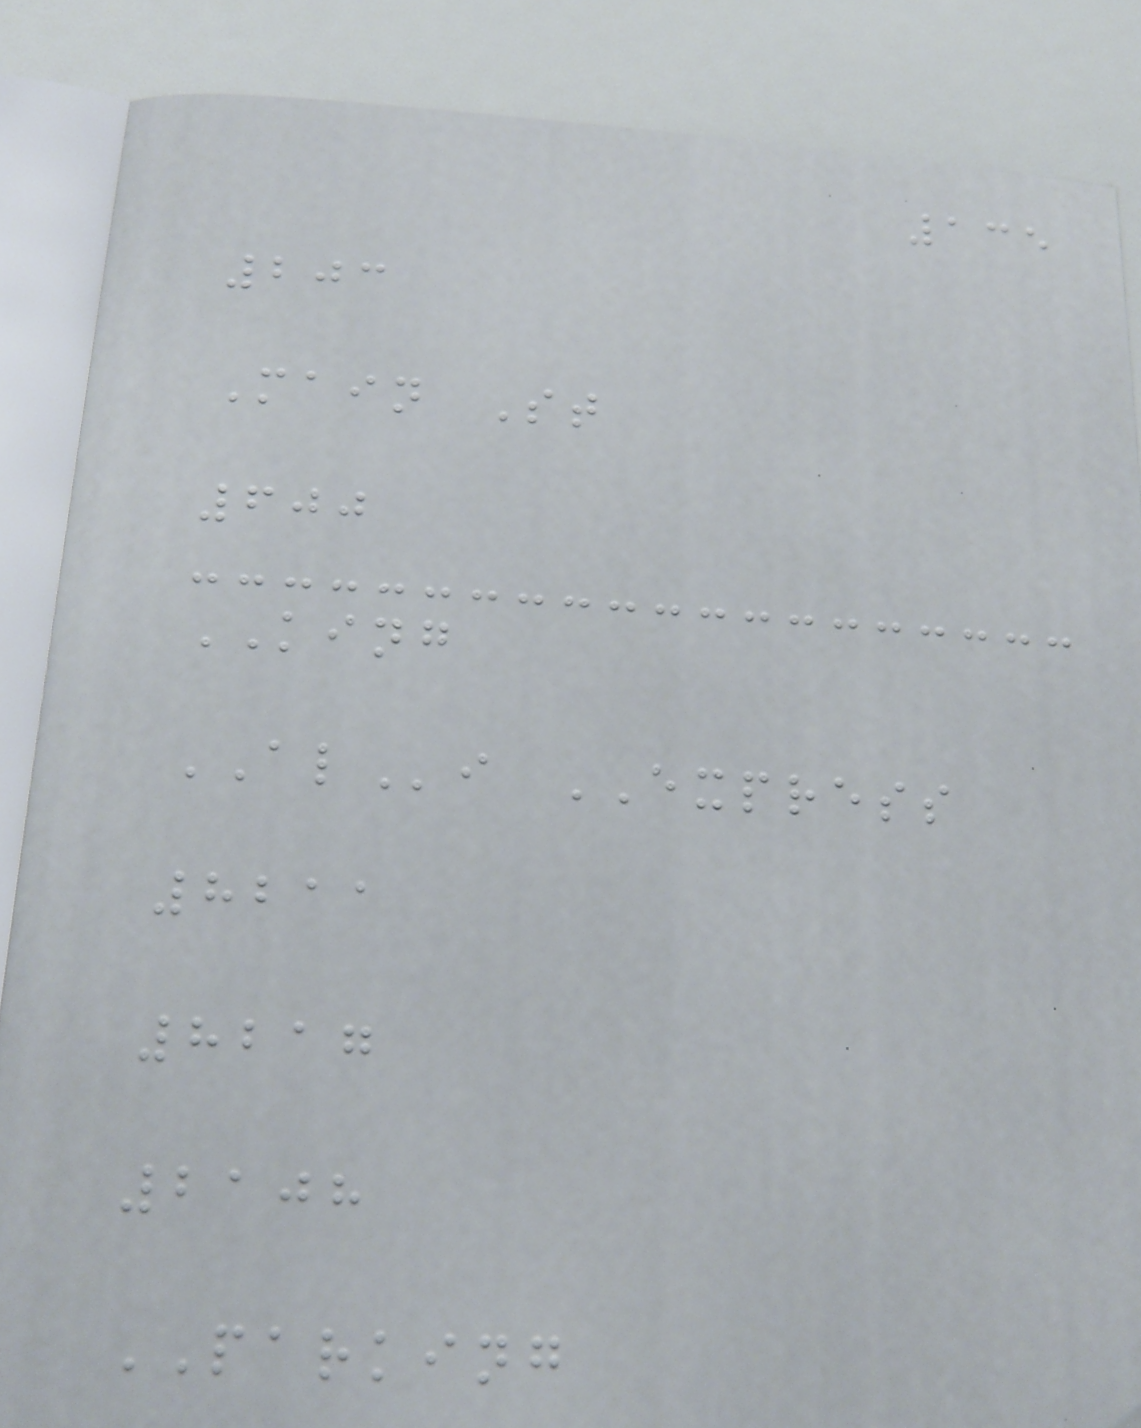135
203
Main St
600
KING
ALi EXPRESS
8211
8217
2108
PARKING
